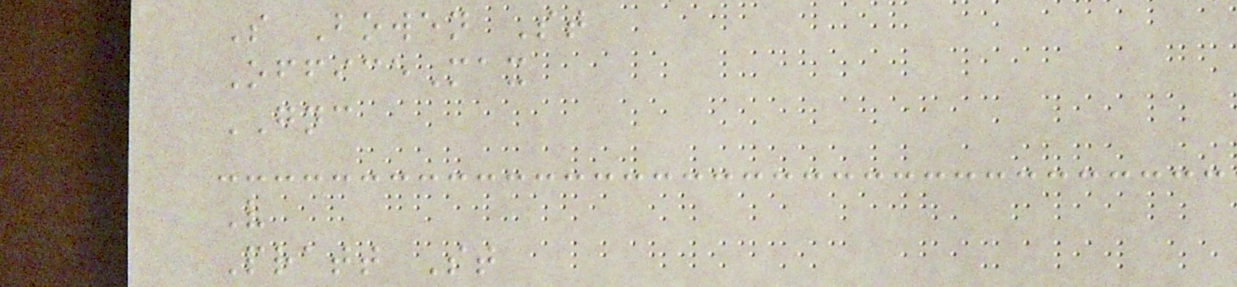S Bowen St
OfficeMax
GNC
V
Pratt St
